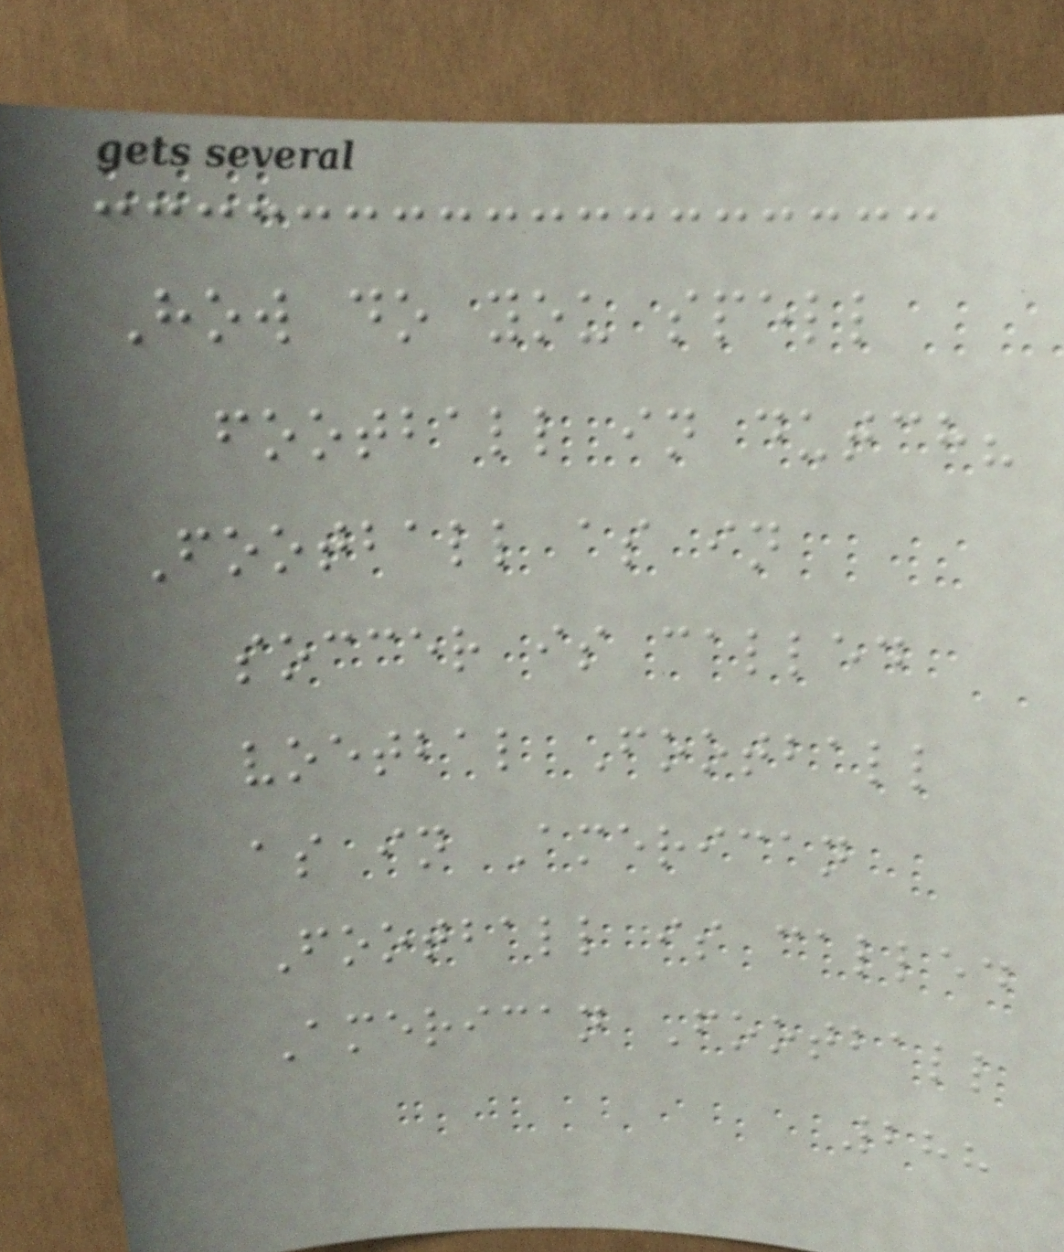How do you spell
football in dutch?
Football as in
soccer is called
voetbal Football
as in American
Football is called
American Football
288
